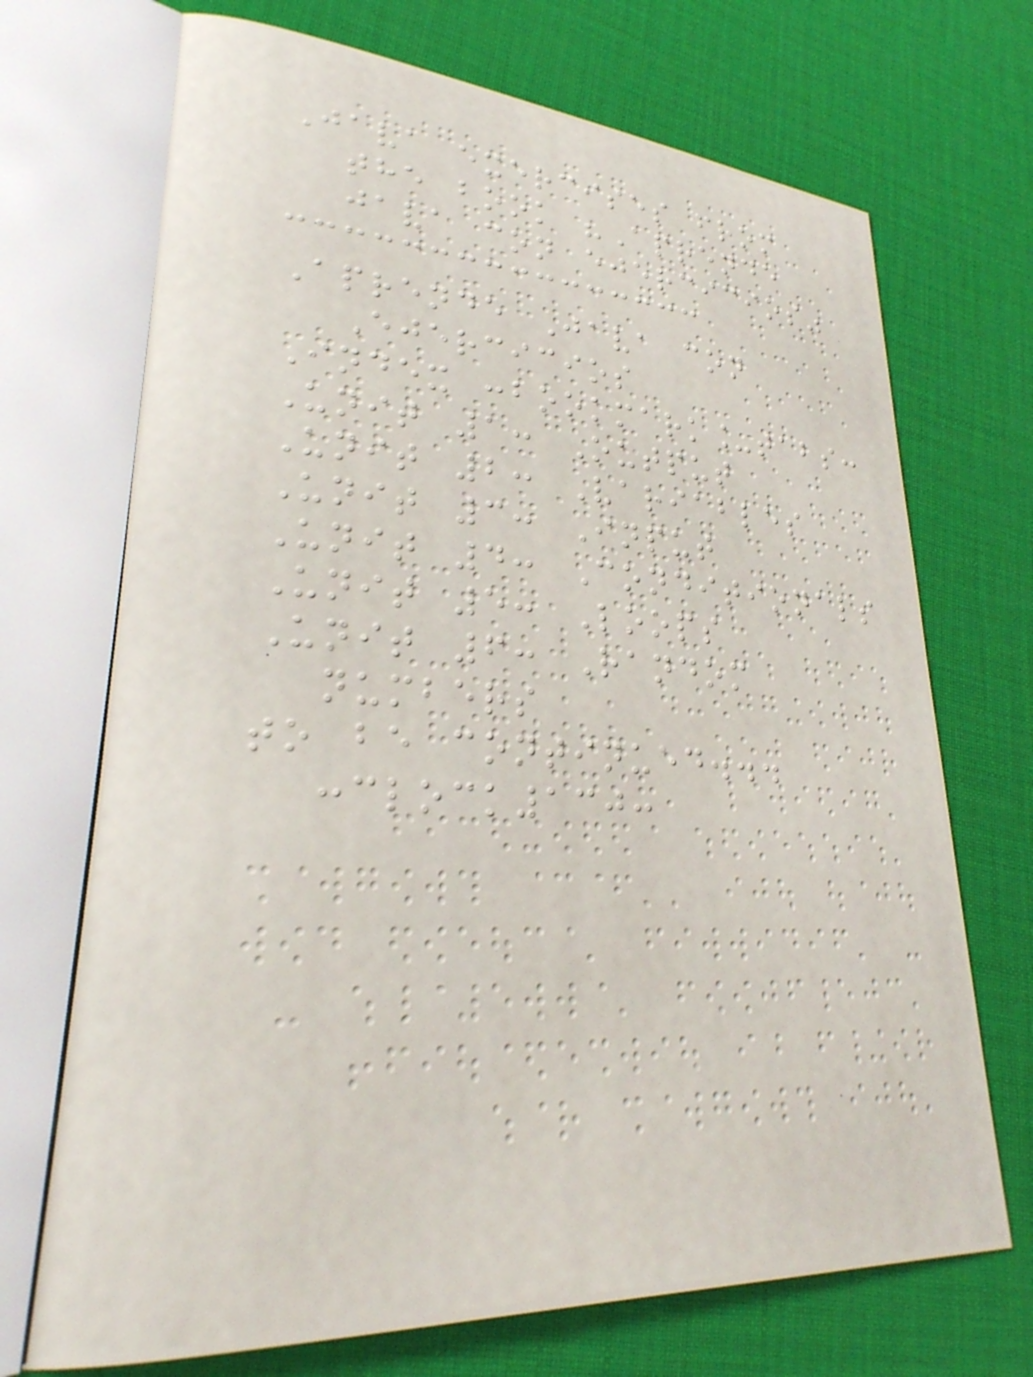Java exercises from
the book "Aprende
java con ejercicios"
Aprende Java con
Ejercicios
Index :bookmark_tabs:
Unit 1: Output
Unit 2: Variables
Unit 3: Input
Unit 4: Conditionals
Unit 5: Loops
Unit 6: Random
numbers
to be continued...
:clock130:
